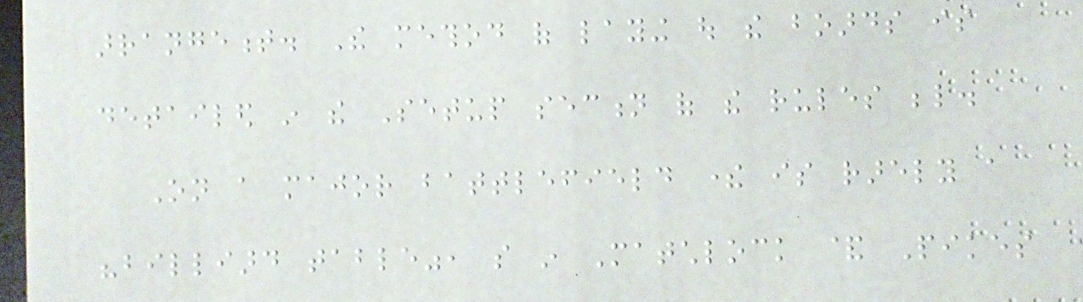arrangement. The method of laying out the boards is
detailed in the Setup section of the rules below.
On a major battlefield there is rarely a
"billiard table", so in Matchlock & Pikes
